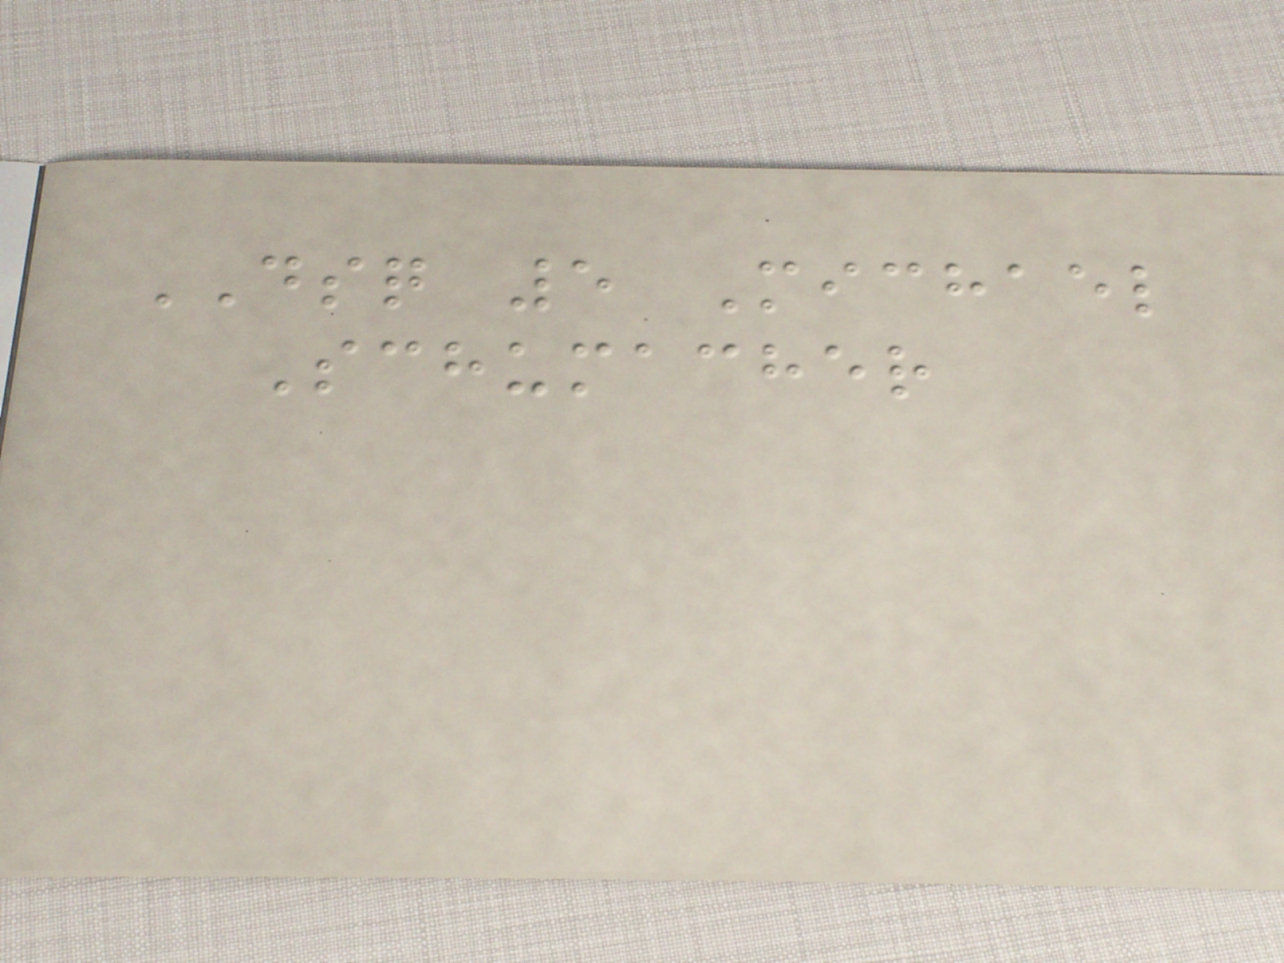DSQ 5 Michael
Schumacher
